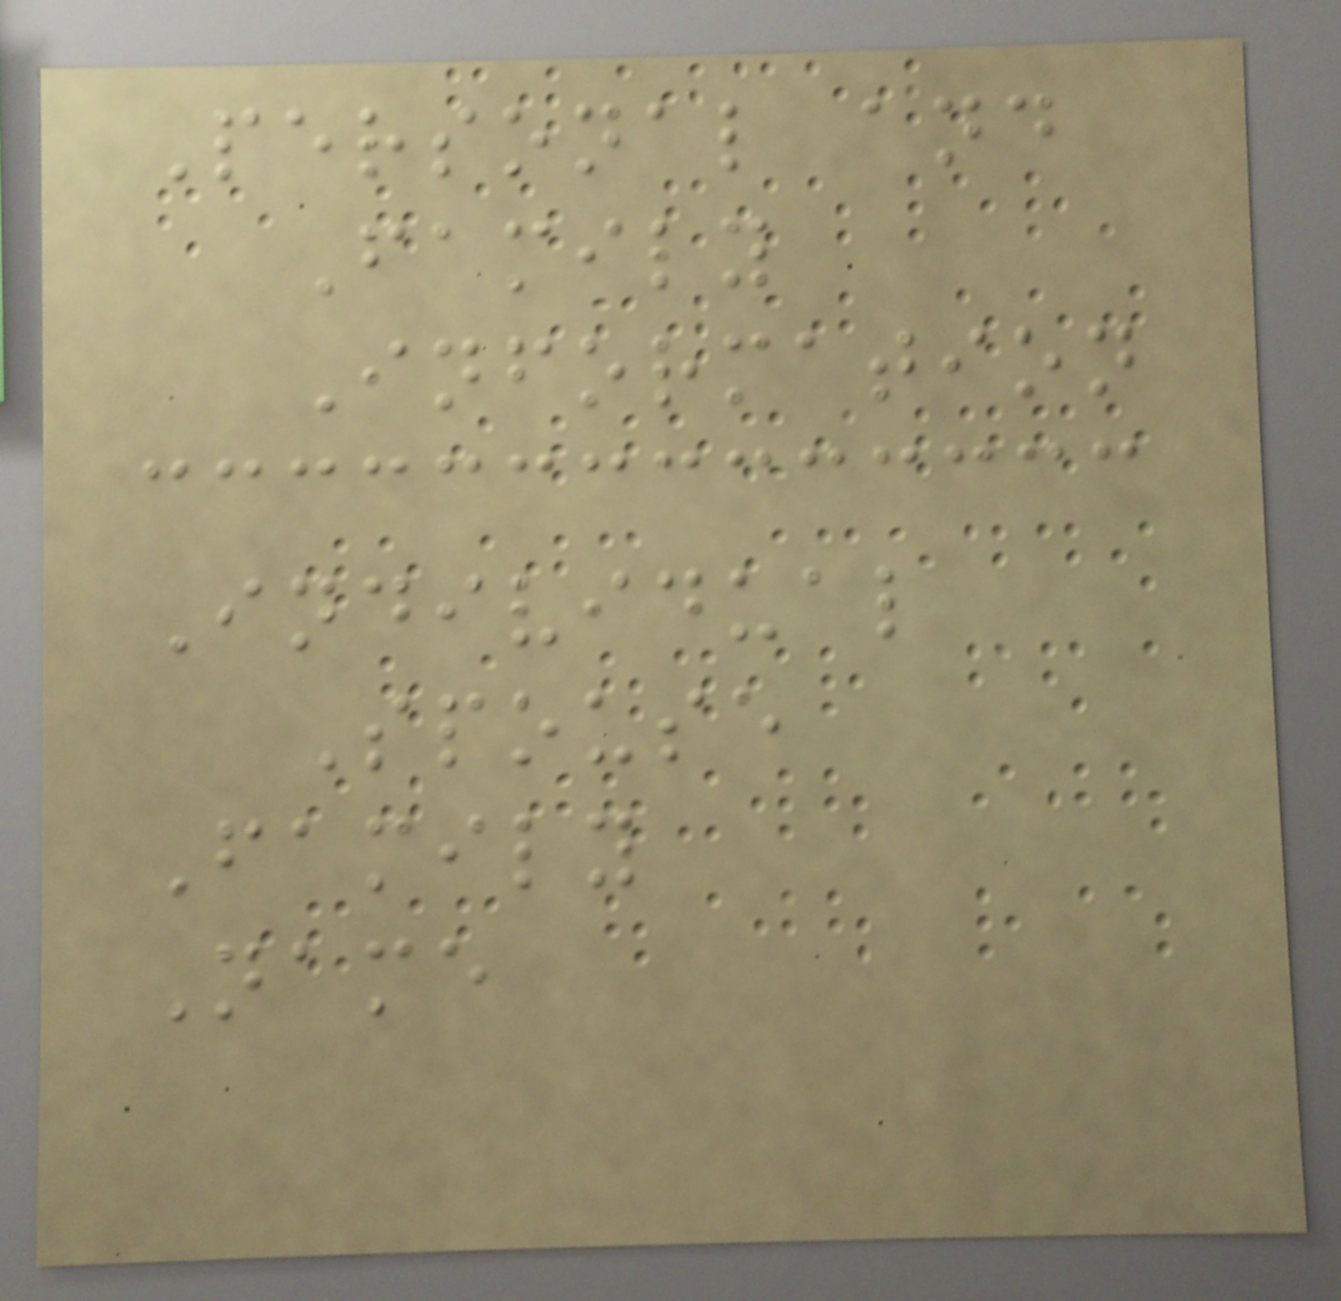Personal and
Family
Information
Individual
Spouse
Family
Name
